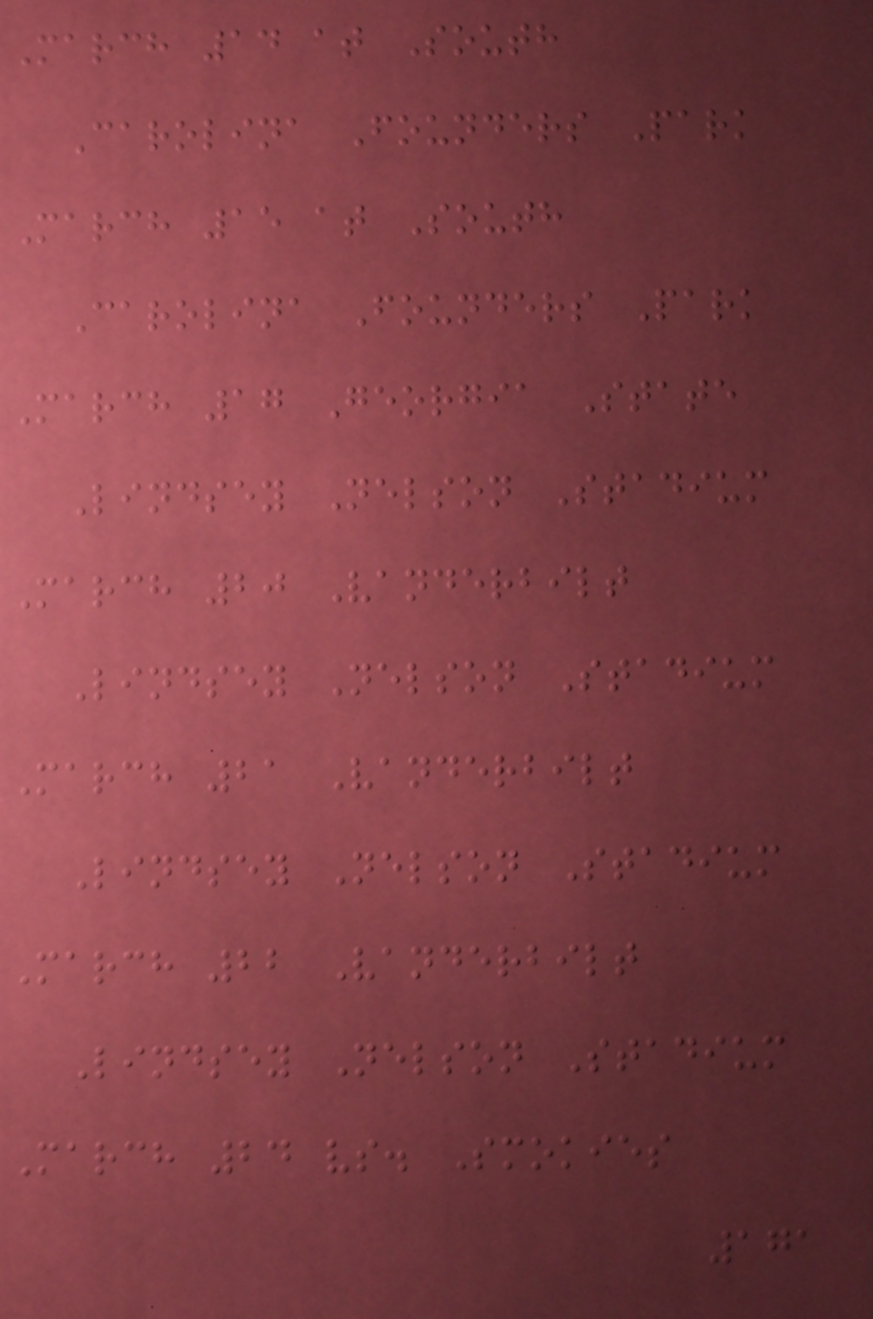March 14 at South
Carolina Founders Park
March 15 at South
Carolina Founders Park
March 17 Georgia State
Lindsey Nelson Stadium
March 20 Vanderbilt
Lindsey Nelson Stadium
March 21 Vanderbilt
Lindsey Nelson Stadium
March 22 Vanderbilt
Lindsey Nelson Stadium
March 24 vs. Smokies
171
